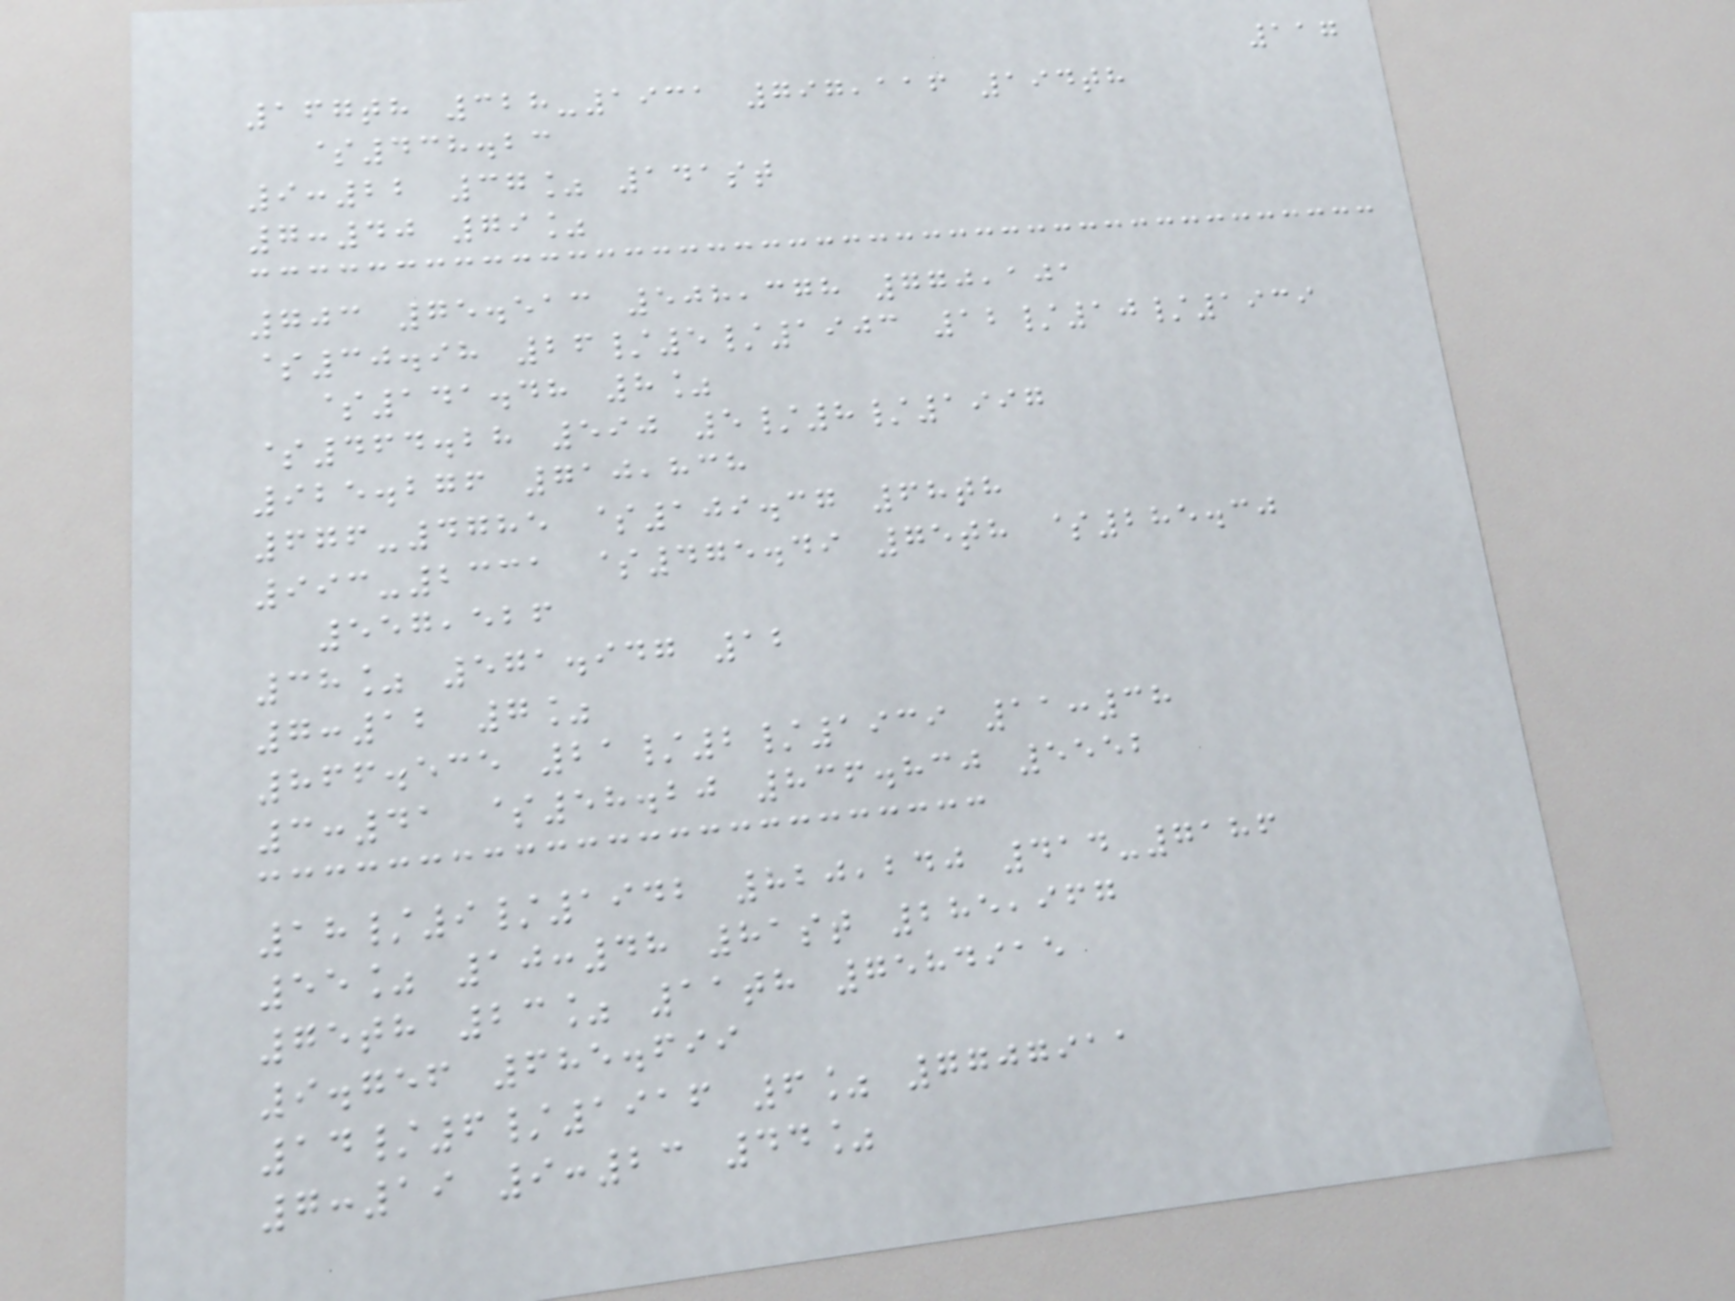117
167th 328-1931 797,116 194th
$438.23
9:22 37% 141st
7:40 79%
703 75.513 508,378 770,101
$30.98 26/5/1903 12/10/1939
$141.48 8%
$464.28 590 5/8/1997
925.276 710,838
676-4785 $109.37 68th
993-2331 $475.49 75th $285.30
557,526
38% 571.947 12
7:12 7%
866.535 21/2/1939 11:38
3:41 $58.20 836.830 5552
18/9/1942 820,240 414-7186
55% 10:48 81st 285,967
75th 23% 11th 7584915
9.756 685.699
14/6/1916 6% 7707911
7:19 9:23 44%
